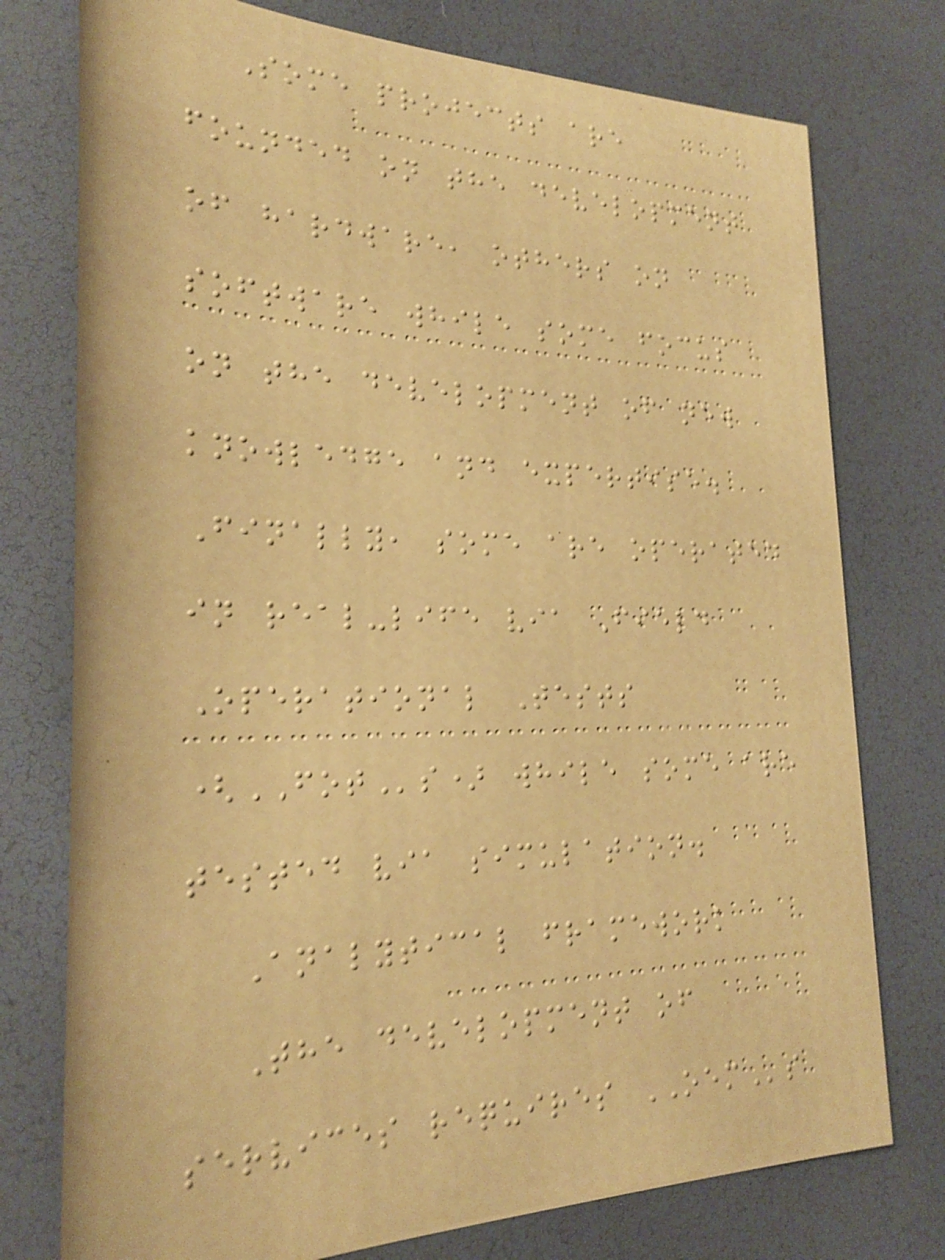Some projects are
founded on the development
of hardware, others on
software while some focus
on the development of new
knowledge and expertise.
Finally, some are operated
in real-life via Field
Operational Tests
(FOTs) while some are
tested via simulation.
Analytical framework
The development of
services requires OEMs
